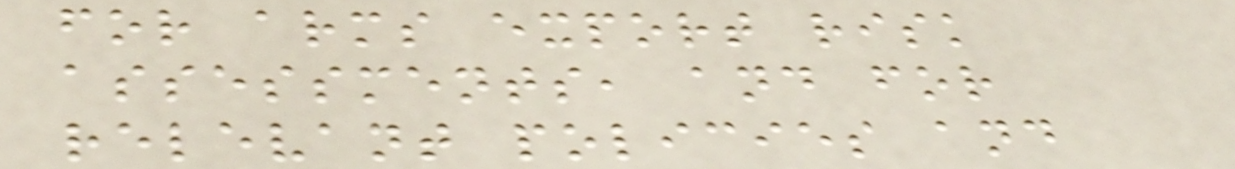for arms export risk
assessments, and for
relevant policies and
